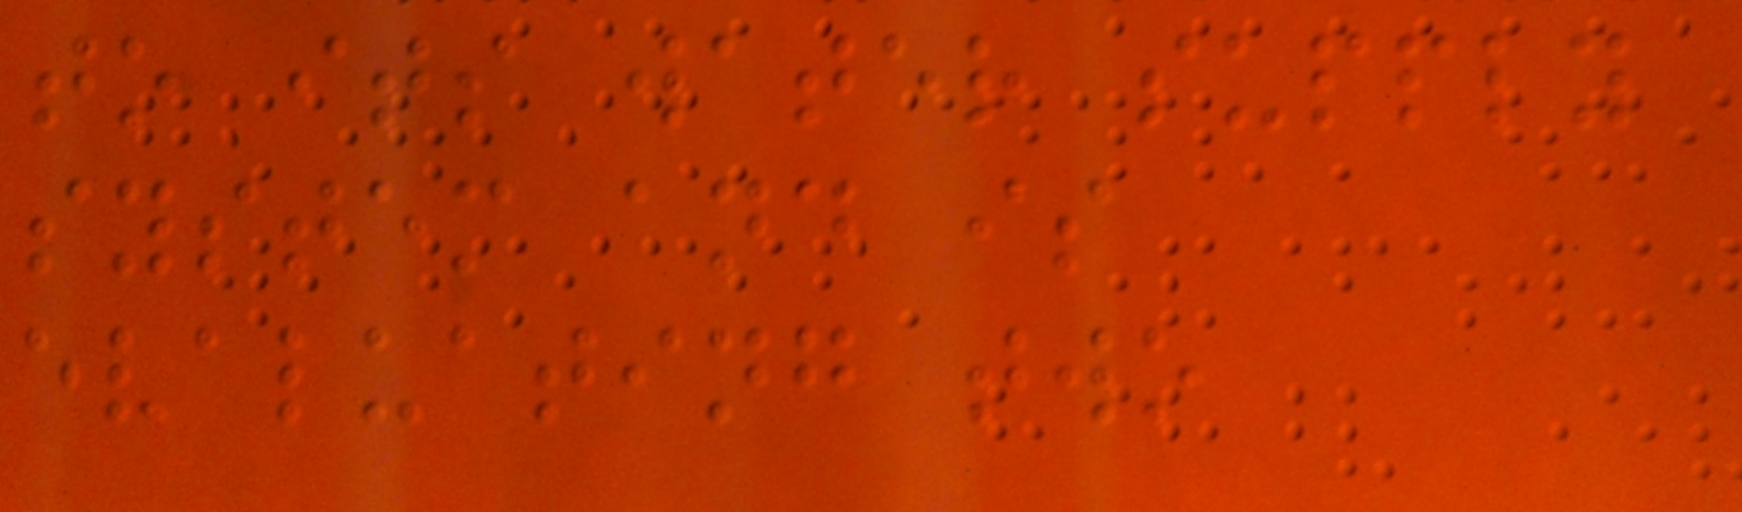to its water supply
system and is
evaluating two
